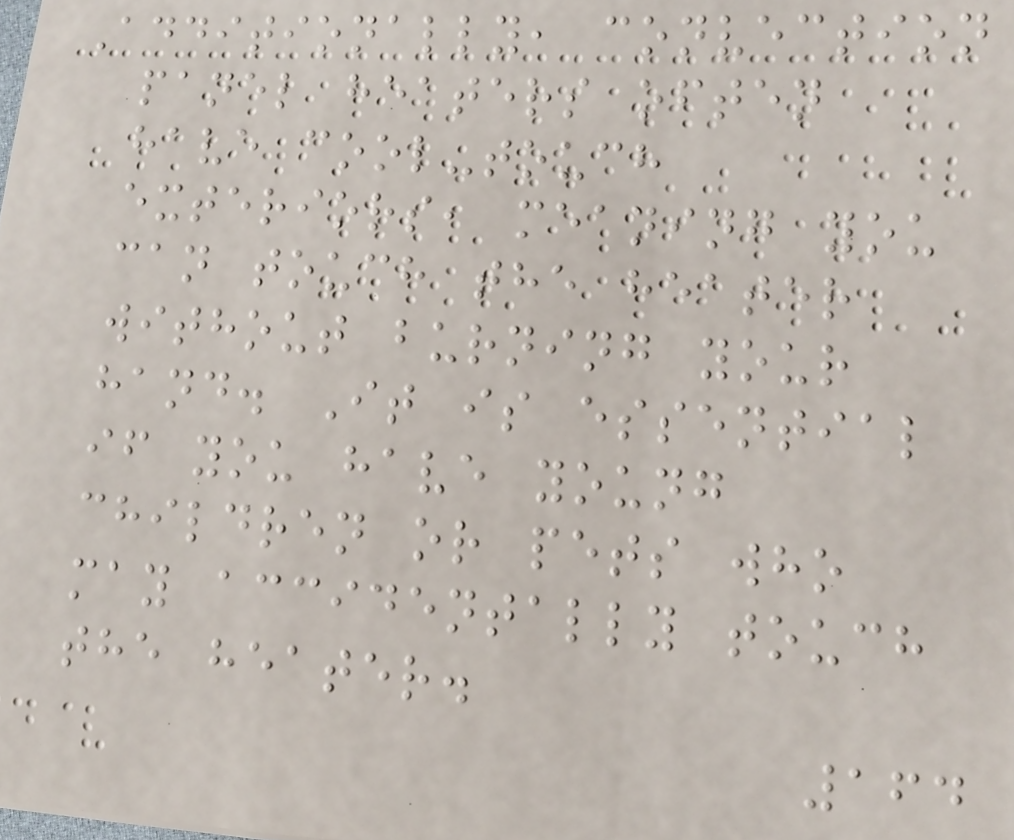Additionally, convection
panel heaters often
have cool-touch
exteriors, meaning you
can touch the heater
without burning your
hand. It is essential
if you have young
children or pets who
may accidentally touch
the heater.
164
